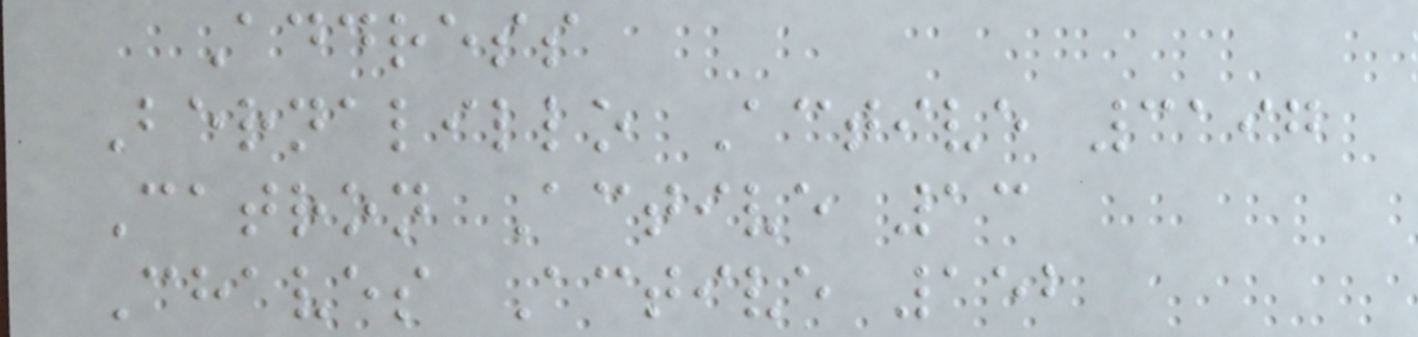Address
Bernalillo Active 3197
Catron Active 13
Chaves Active 152
